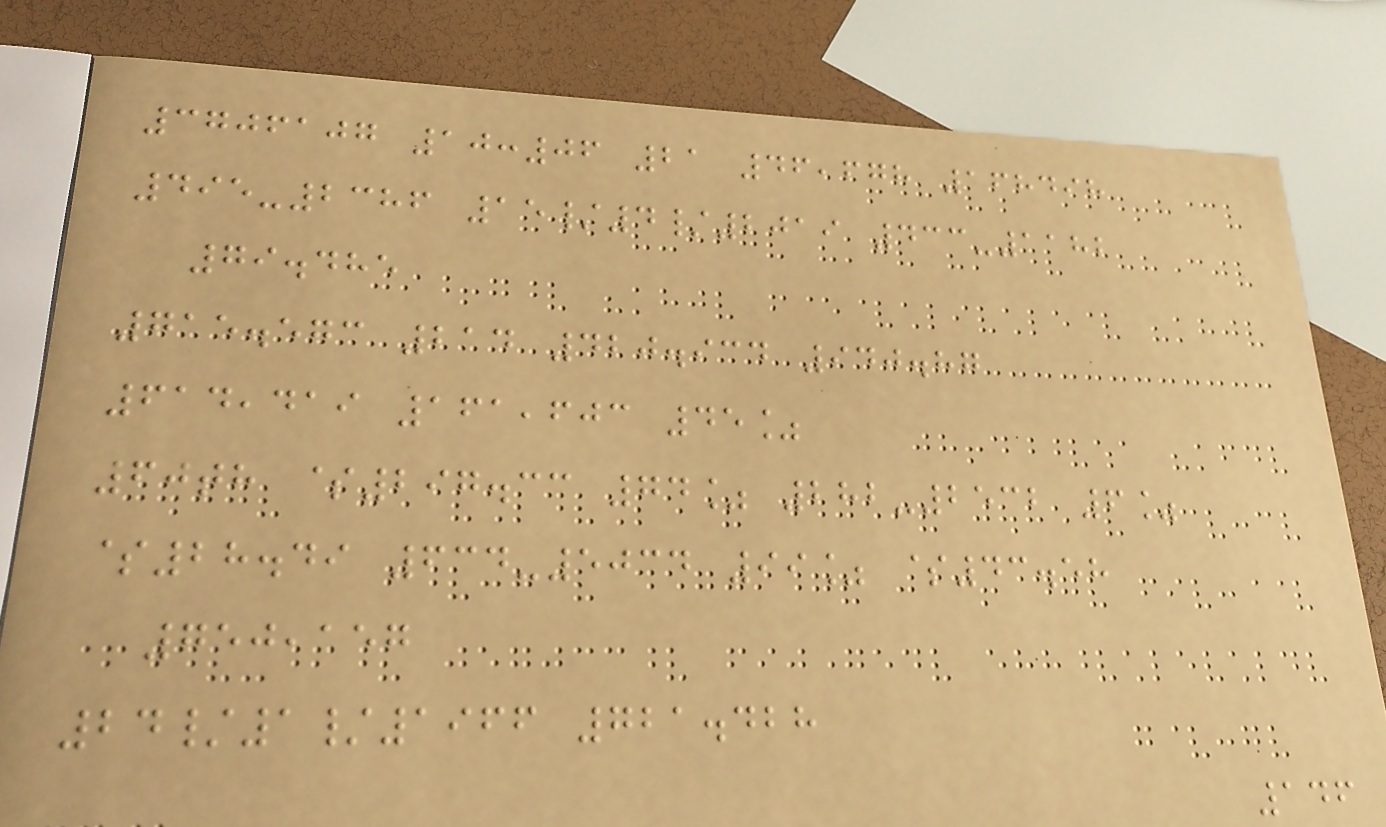3706107 10:06 21 46,678 168498
495-2386 15/4/2019 433-1182
79.485
715.573 214 420.934 940.87
614,419 161,603 45%
60th $297.33 74% 282-2532 6%
$28.49 634-5034 99% $43.58
750,157
24/1/1966 721.428
146
